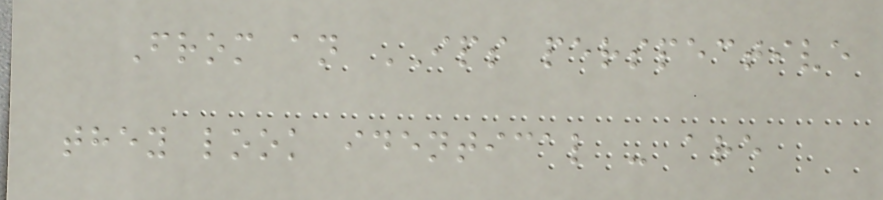From an IPS perspective
they look identical - are
